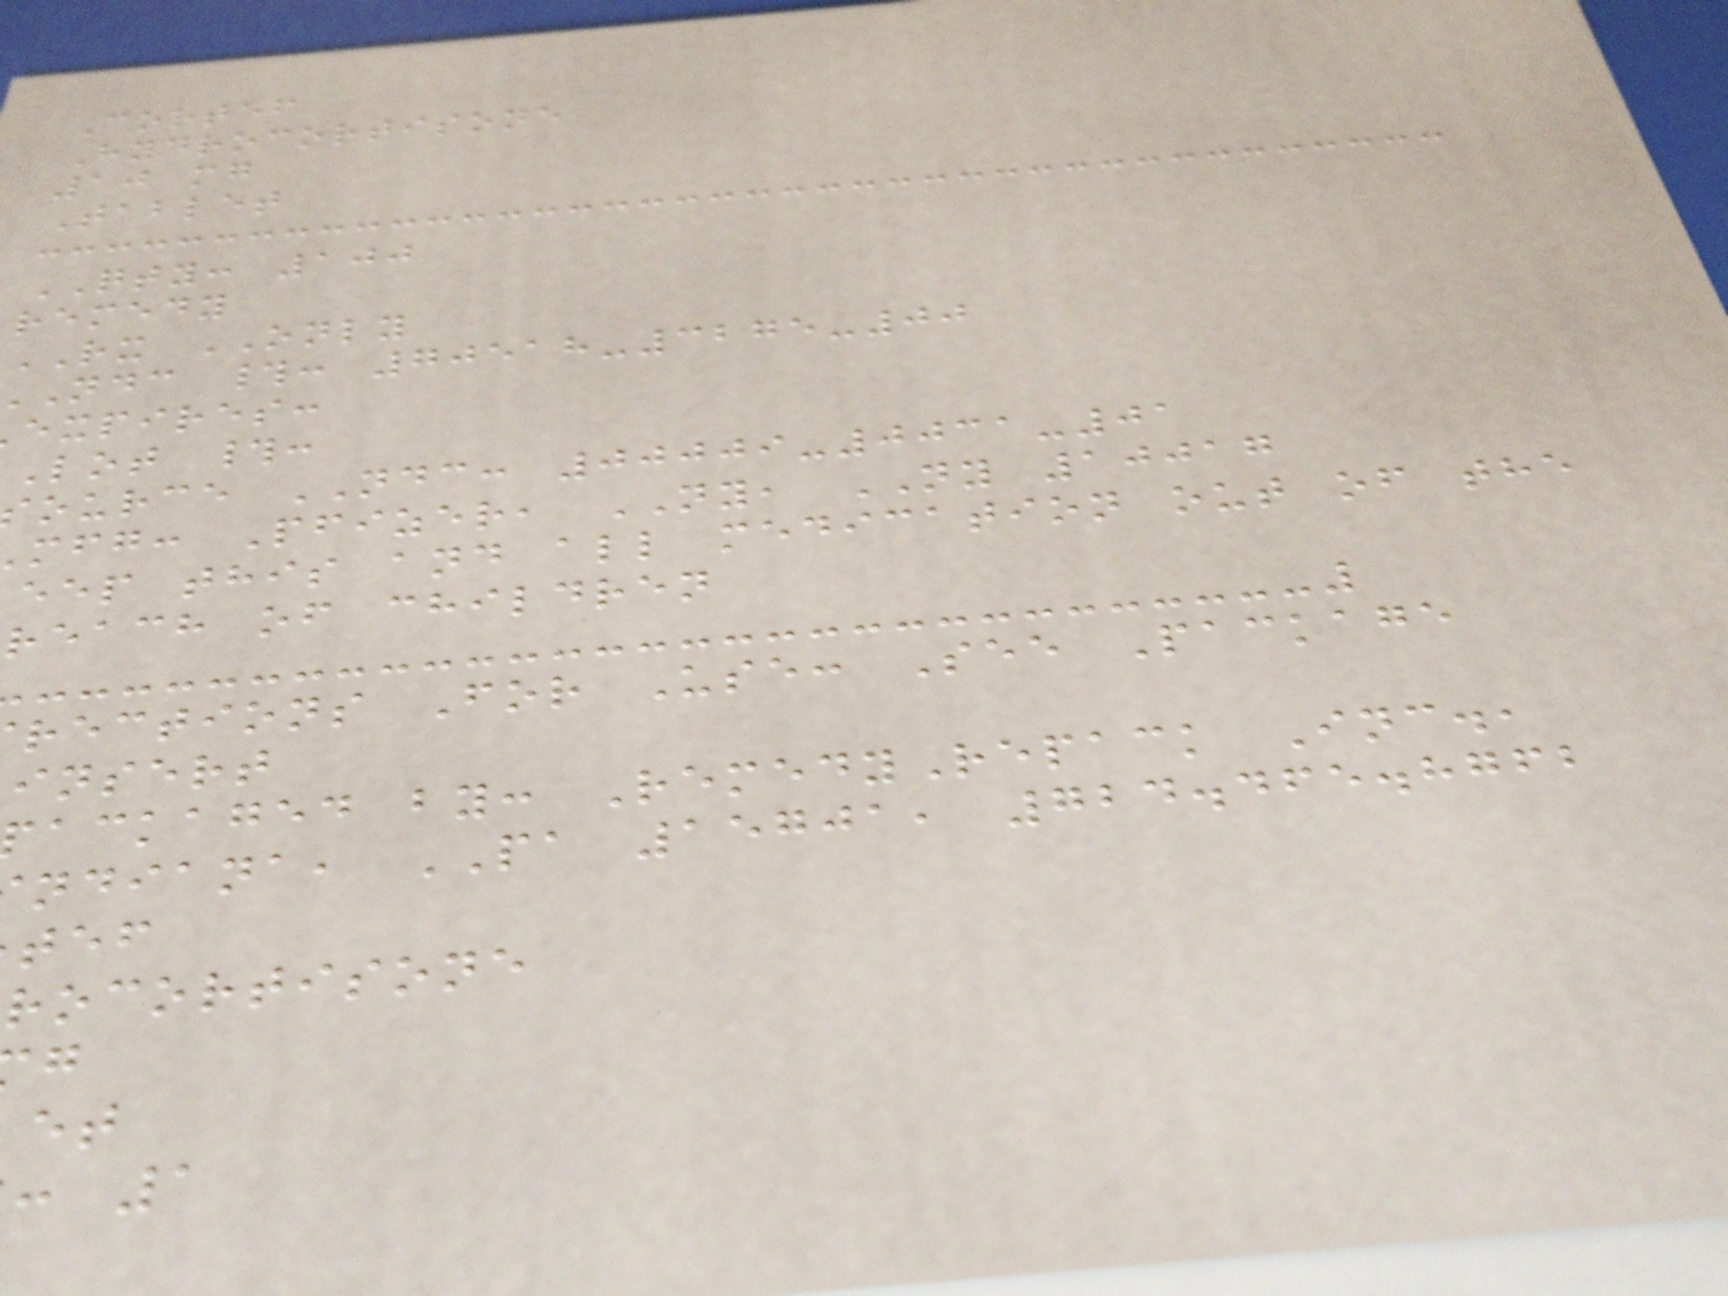Cortef
Hydrocortisone
10 mg
Tablet
QTY: 100
remedy
RX ONLY
ndc #: 70518-3275-00
expires:
lot #:
ource NDC: 00009-0031-01
mfg: Pfizer, NY, NY 10017
eep this and all medication out of the
reach of children
rections For Use: See Package
insert
ackaged by: RemedyRepack Inc.,
ndiana, PA 15701, 724.465.8762
rocortisone
: 1
